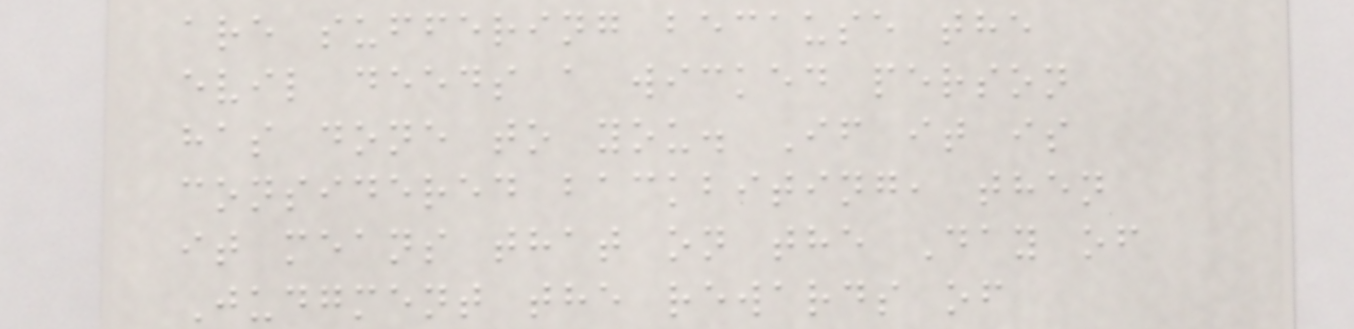are suffering because the
evil deeds a wicked person
has done to you. If it is
considered backbiting, then
it means that on the Day of
Judgment the rewards of
